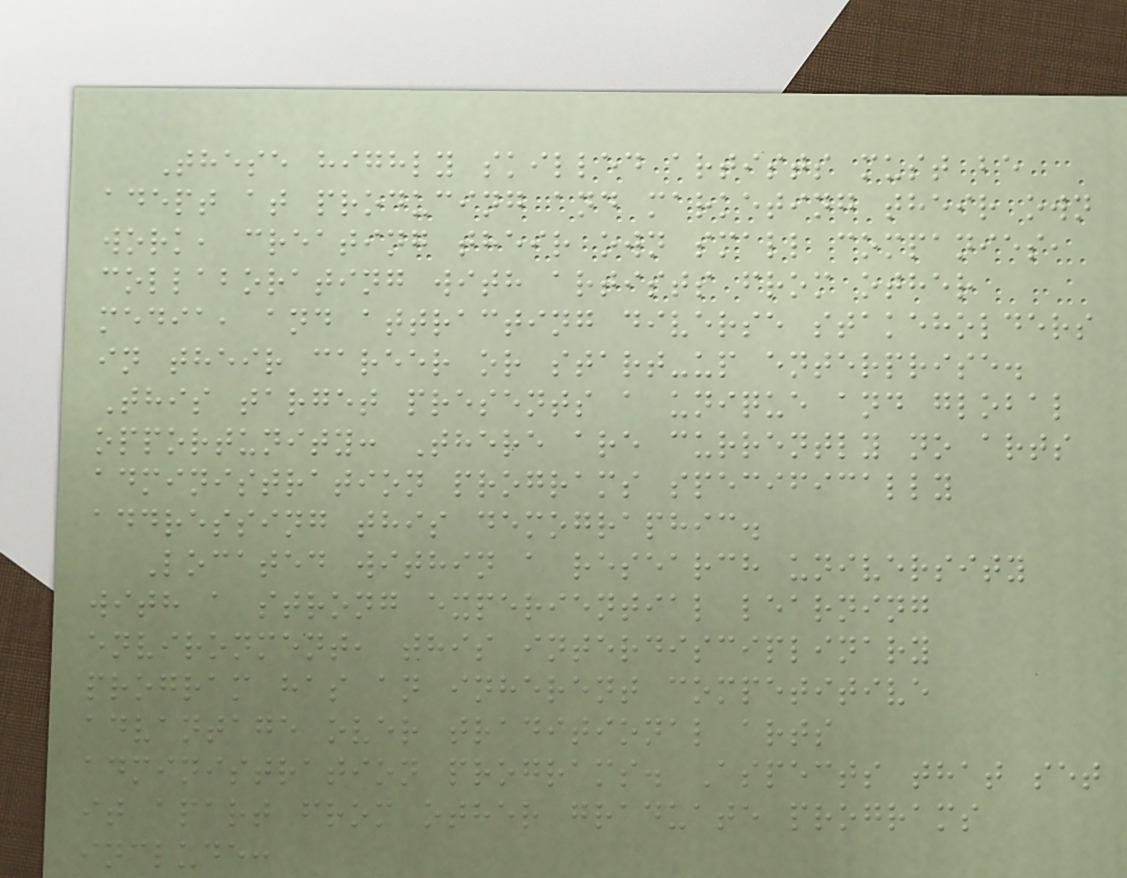These highly skilled artists must be
adept at producing and marketing their own
work, creating their own small companies,
collaborating with artists from other
media, and attracting diverse stakeholders
in their career or start-up enterprise.
This target presents a unique and global
opportunity: There are currently no arts
administration programs specifically
addressing this demographic.
Located within a research university
with a strong experiential learning
environment, this interdisciplinary
program has an inherent competitive
advantage over traditional arts
administration programs. Aspects that set
it apart from other graduate programs
include:
